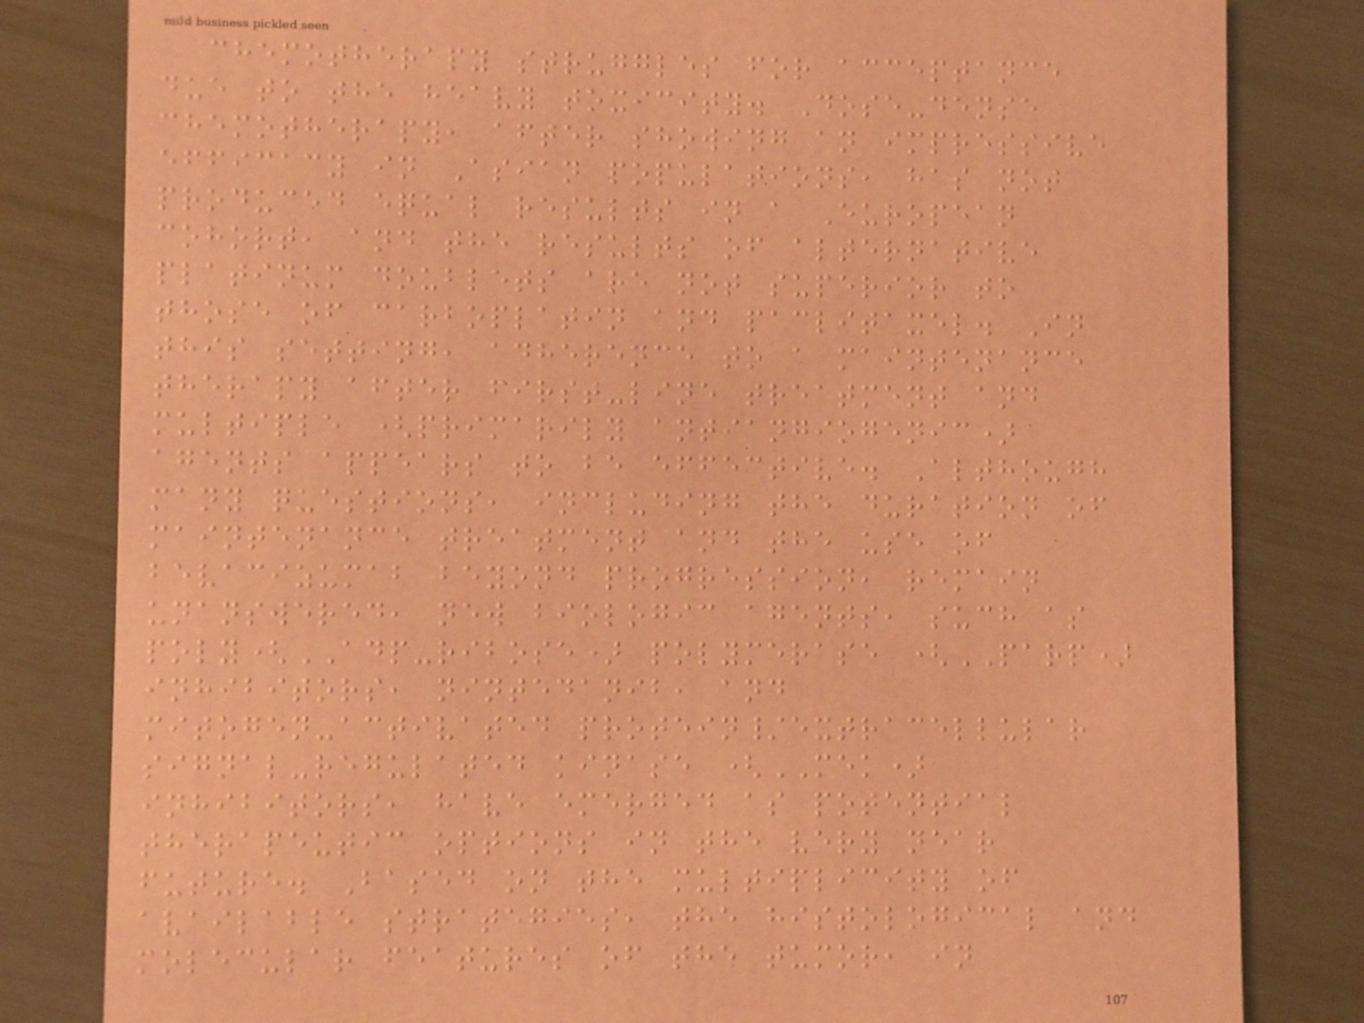chemotherapy struggles for acceptance
due to the heavy toxicity. Dose-dense
chemotherapy, after showing an impressive
efficacy in Asian populations, has not
produced equal results in a European
cohort, and the results of alternative
platinum doublets are not superior to
those of carboplatin and paclitaxel. In
this setting, adherence to a maintenance
therapy after first-line treatment and
multiple (primarily antiangiogenic)
agents appears to be effective. Although
many questions, including the duration of
maintenance treatment and the use of
bevacizumab beyond progression, remain
unanswered, new biologic agents, such as
poly(ADP-ribose) polymerase (PARP)
inhibitors, nintedanib, and
mitogen-activated protein/extracellular
signal-regulated kinase (MEK)
inhibitors, have emerged as potential
therapeutic options in the very near
future. Based on the multiplicity of
available strategies, the histological and
molecular features of the tumor, in
